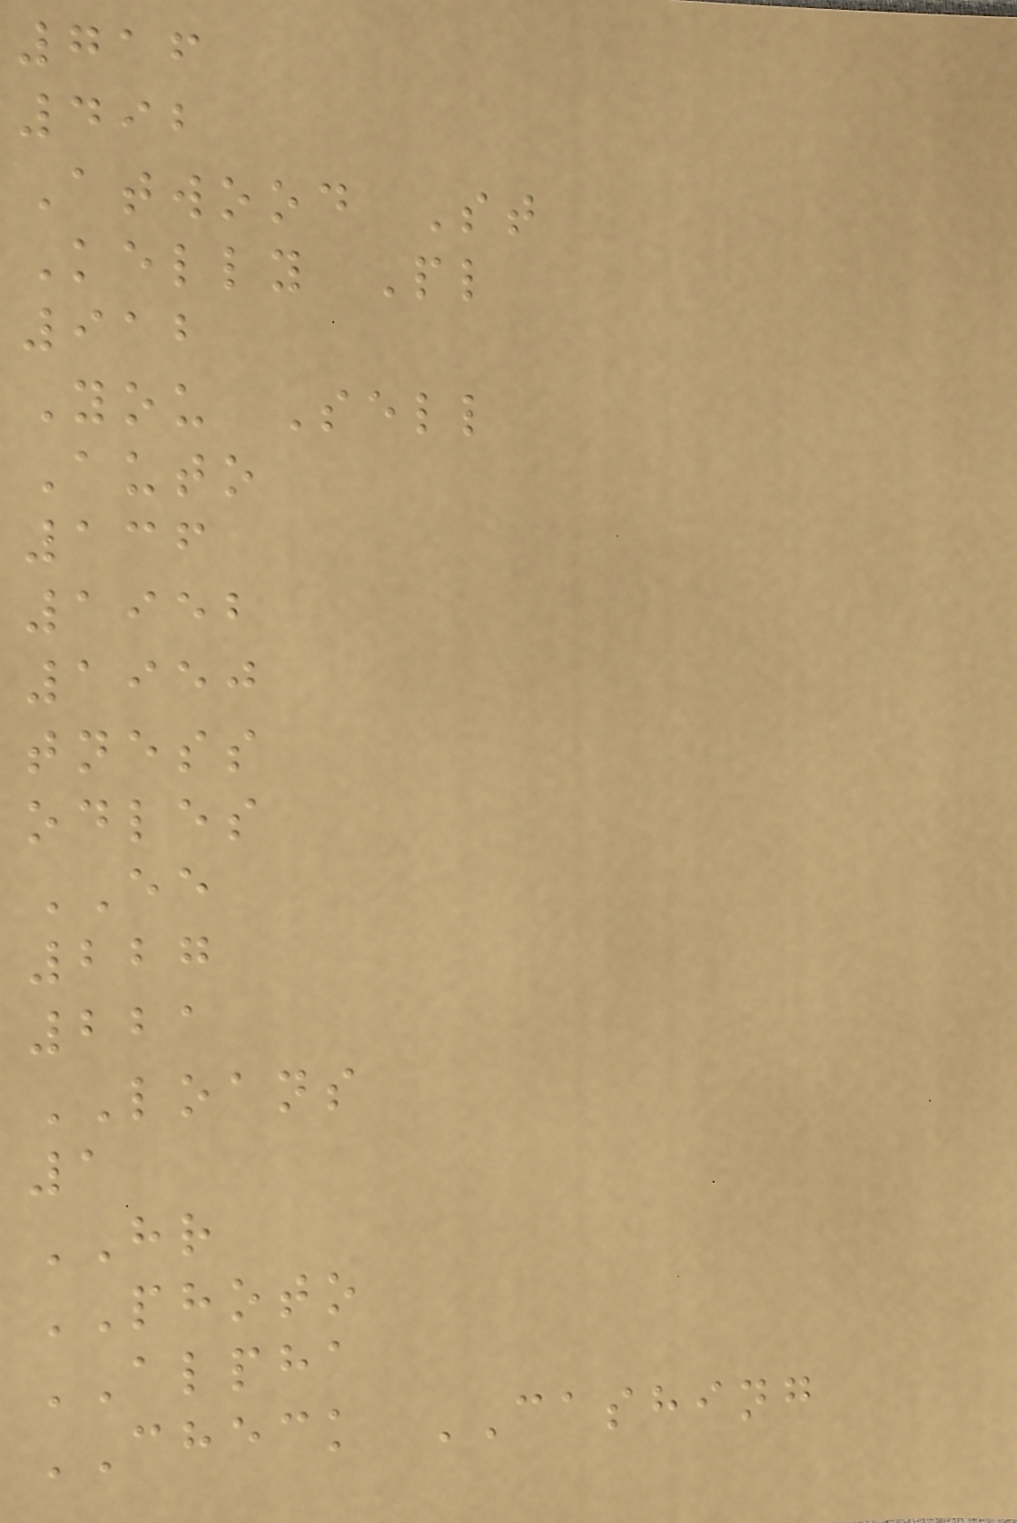716
492
Atwood St
Kelly Pl
912
You Sell
Auto
136
1952
1950
tness
odles
EE
227
221
LOANS
1
HR
PHOTO
ALPHA
CHECK CASHING
